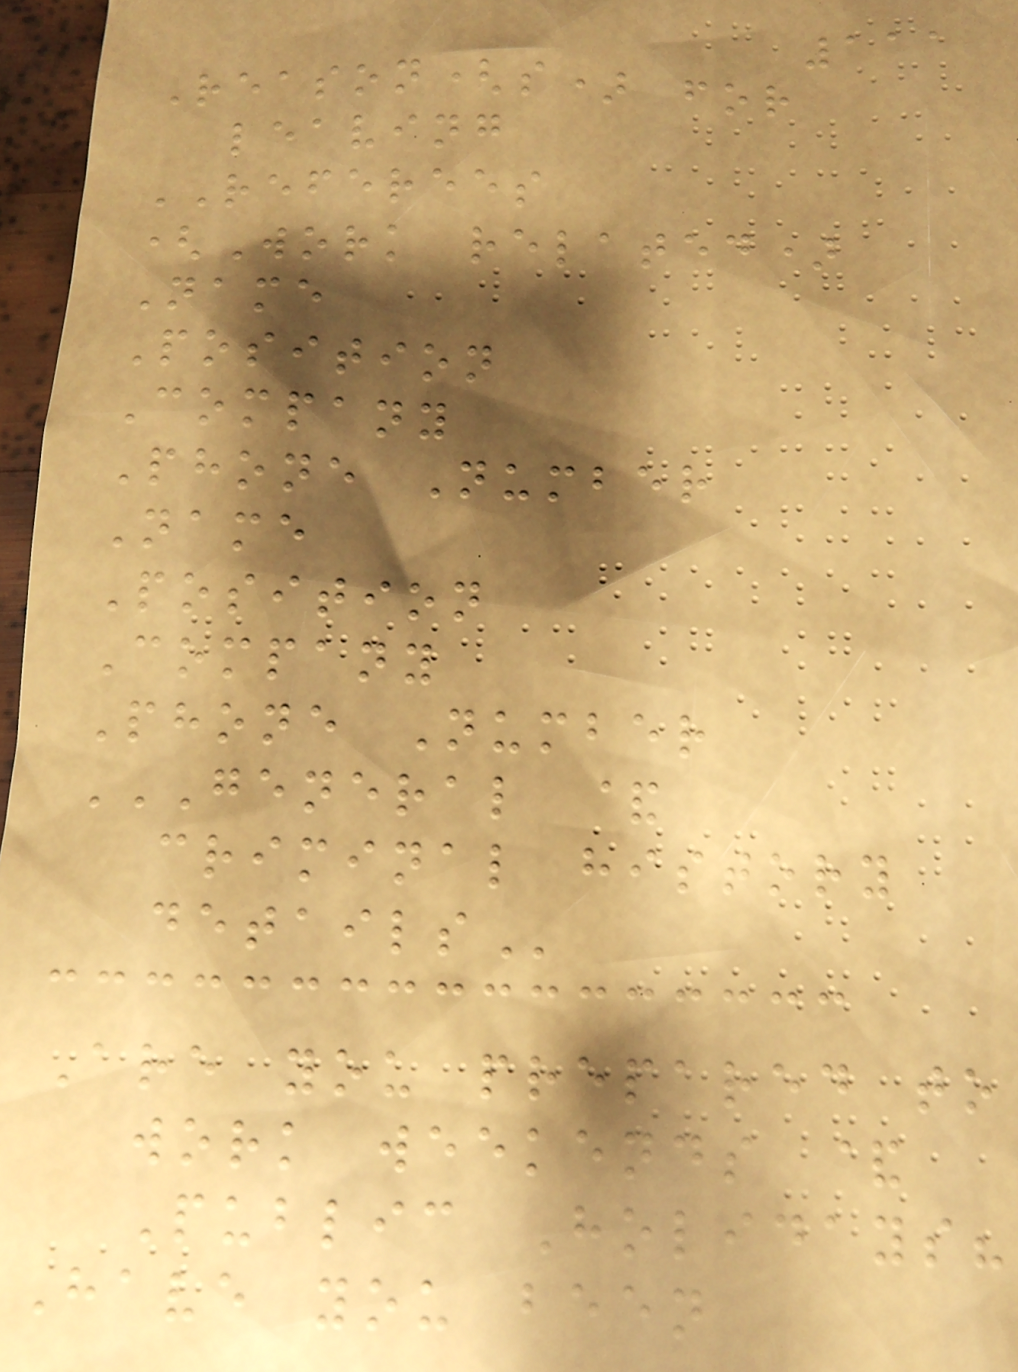111
Reason(s) for
leaving
REFEREES
(Work related)
Name
Position
Company
Phone Number
Name
Position
Company
Phone Number
GENERAL &
CRIMINAL HISTORY
DETAILS
Are you prepared to
work weekends &
Public Holidays?
Have you been
